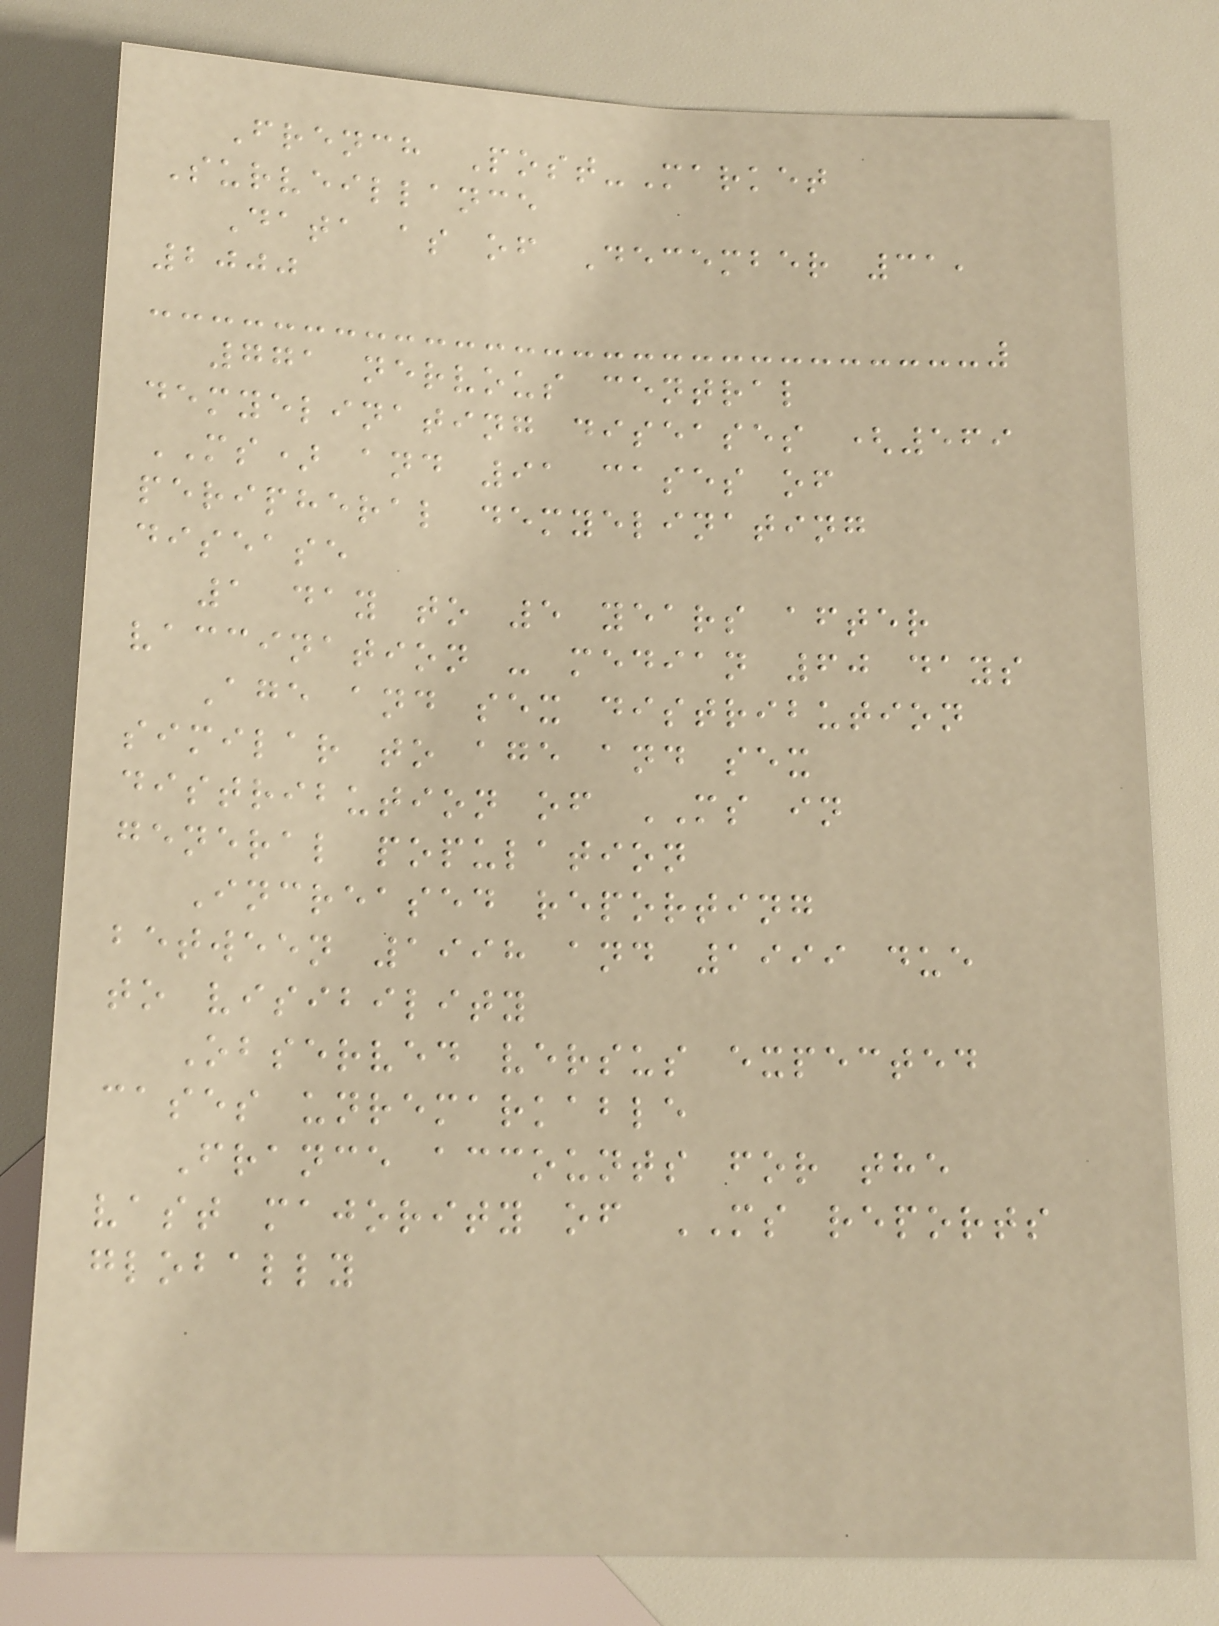French Post-Market
Surveillance
Data as of December 31,
2000
771 nervous central
demyelinating diseases (569
MS) and 91 cases of
peripheral demyelinating
disease
1 day to 5 years after
vaccination - median 60 days
Age and sex distribution
similar to age and sex
distribution of MS in
general population
Increased reporting
between 1998 and 1999 due
to visibility
Observed versus expected
cases unremarkable
France accounts for the
vast majority of MS reports
globally
